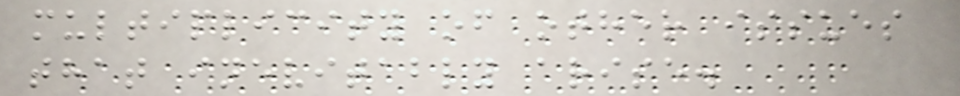multiplicity of other issues
that inevitably arise.
